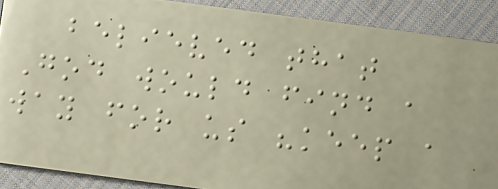believed that
God would find a
way for us "keep a
